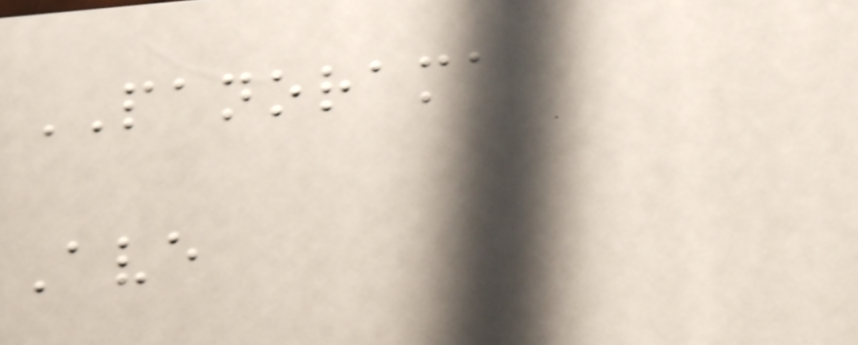PANORAMA
Ave
